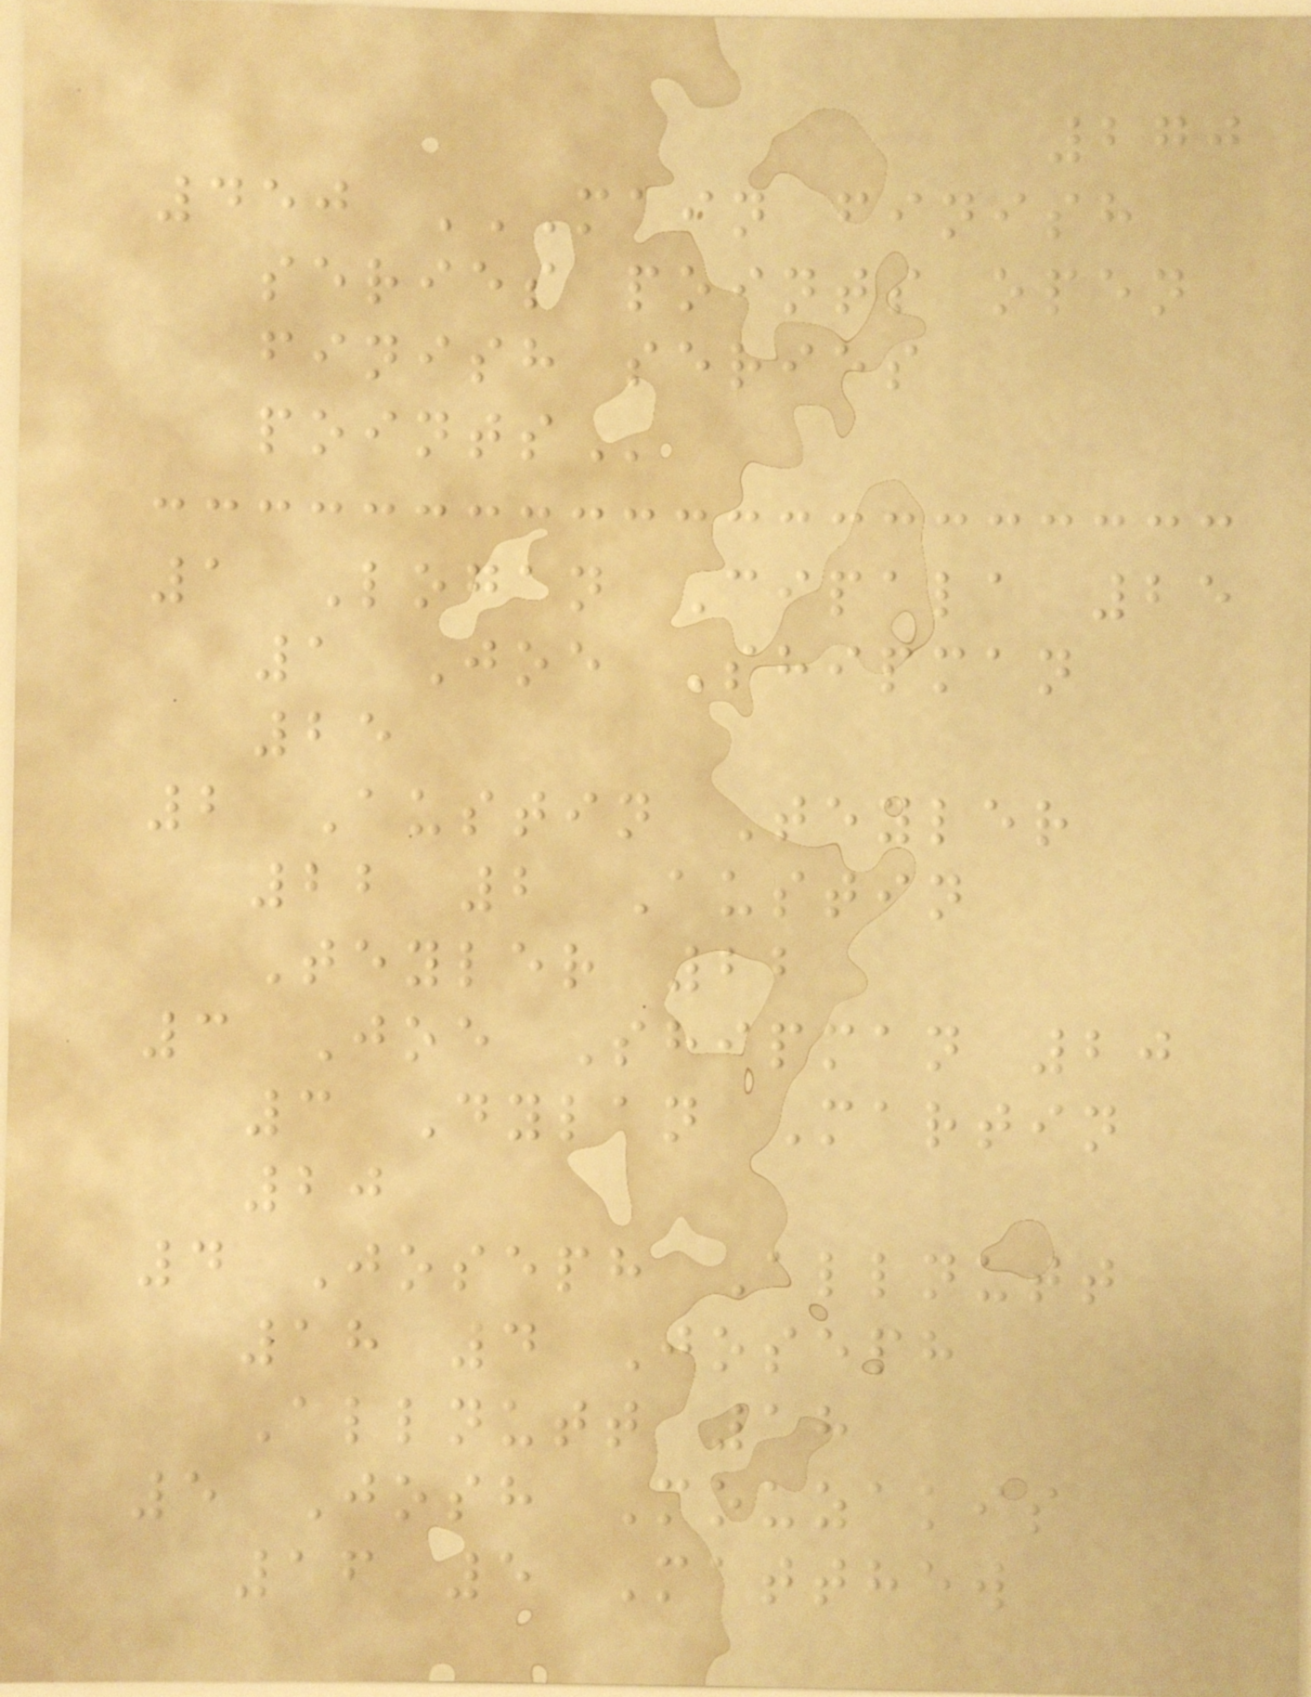270
450 MAIN FINISH
SERIES POINTS OPEN
FINISH SERIES
POINTS
1 Logan Cipala 25
1 Joe Shipman
25
2 Austin Teyler
22 2 Austin
Teyler 22
3 Joe Shipman 20
3 Dylan Martin
20
4 Joseph Allnutt
18 4 Joseph
Allnutt 18
5 Josh Mouzakis
16 5 Matthew
